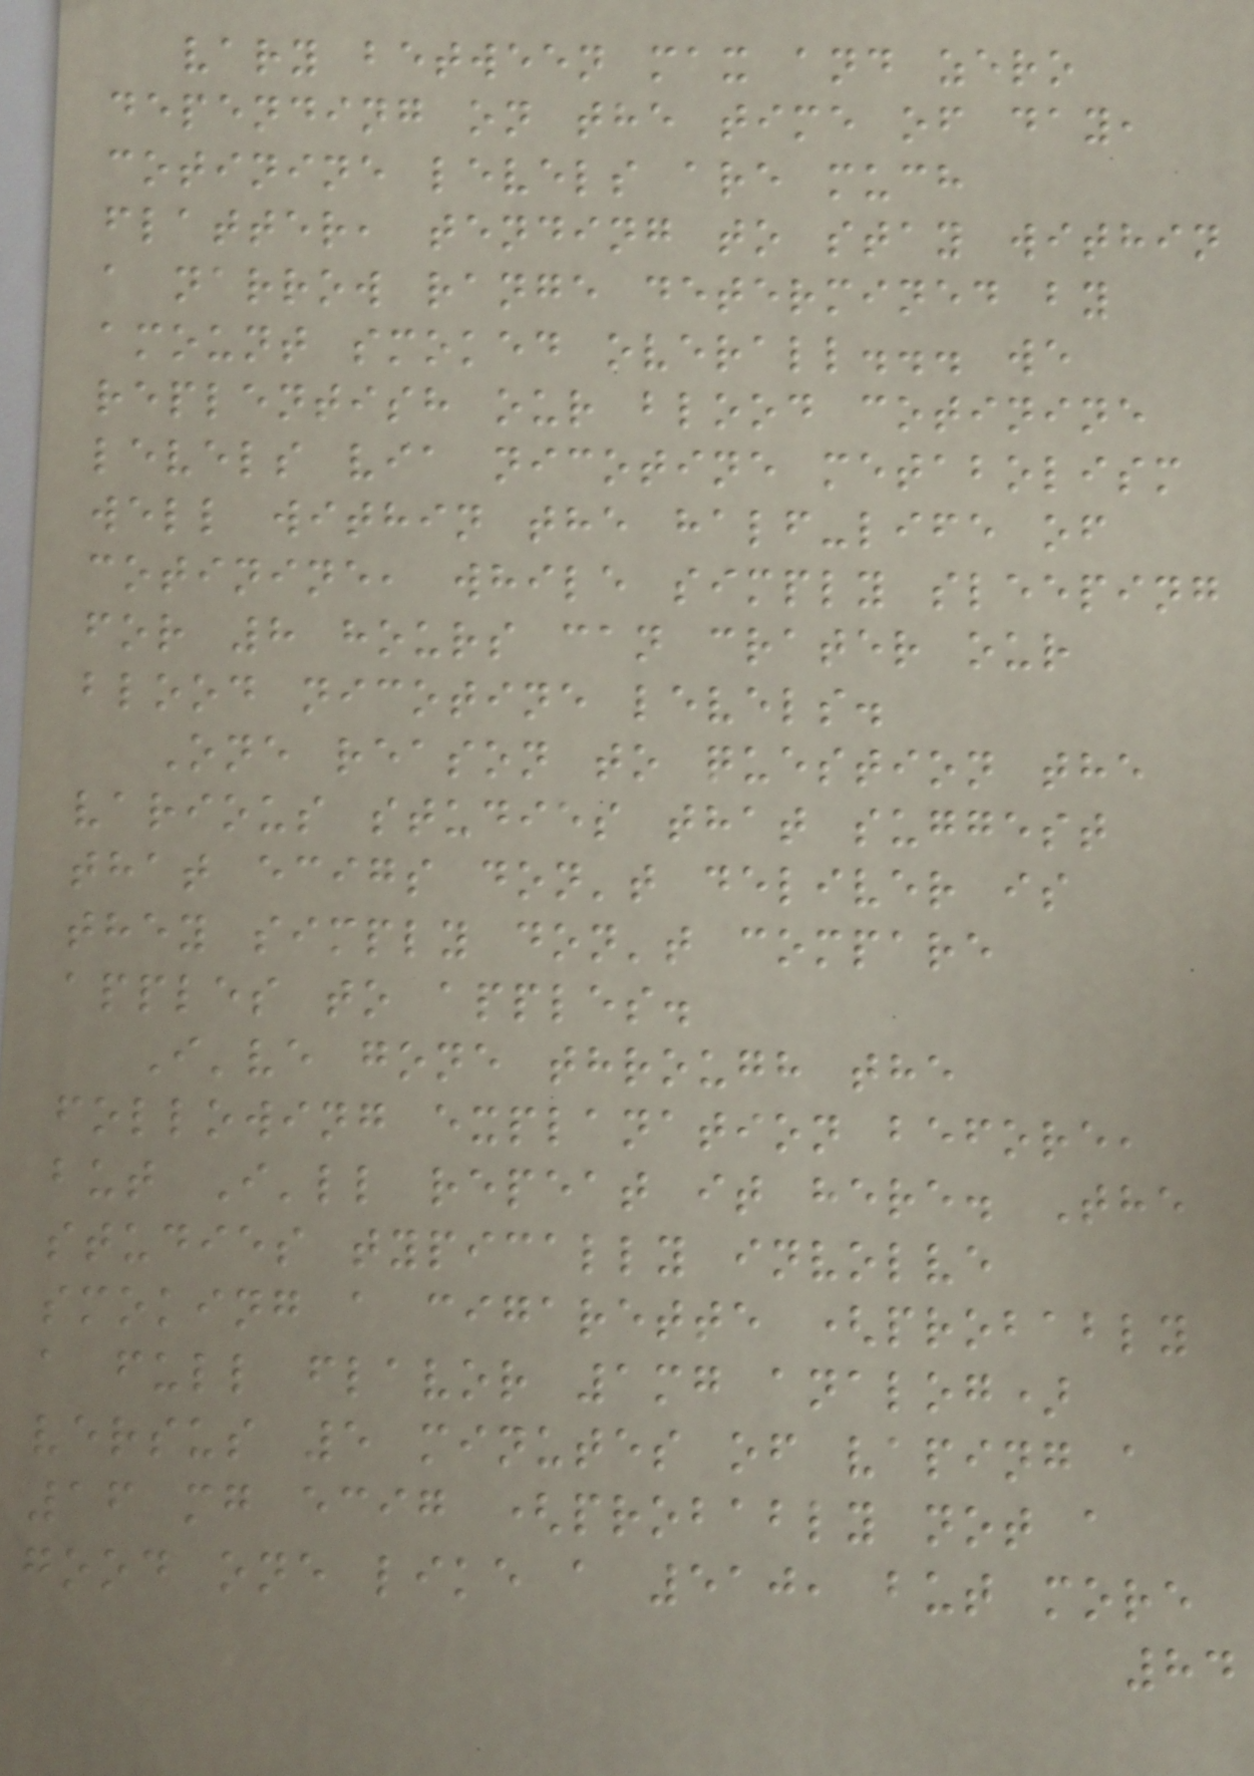vary between max and zero
depending on the time of day,
cotinine levels are much
flatter, tending to stay within
a narrow range determined by
amount smoked overall... we
replentish our blood cotinine
levels via nicotine metabolism
well within the half-life of
cotinine, while simply sleeping
for 8 hours can crater our
blood nicotine levels.
One reason to question the
various studies that suggest
that ecigs don't deliver is
they simply don't compare
apples to apples.
I've gone through the
following explanation before,
but I'll repeat it here. The
studies typically involve
smoking a cigarette (probably
a full flavor 1mg analog)
versus 5 minutes of vaping a
16 mg ecig (probably not a
good one like a 510, but more
84
